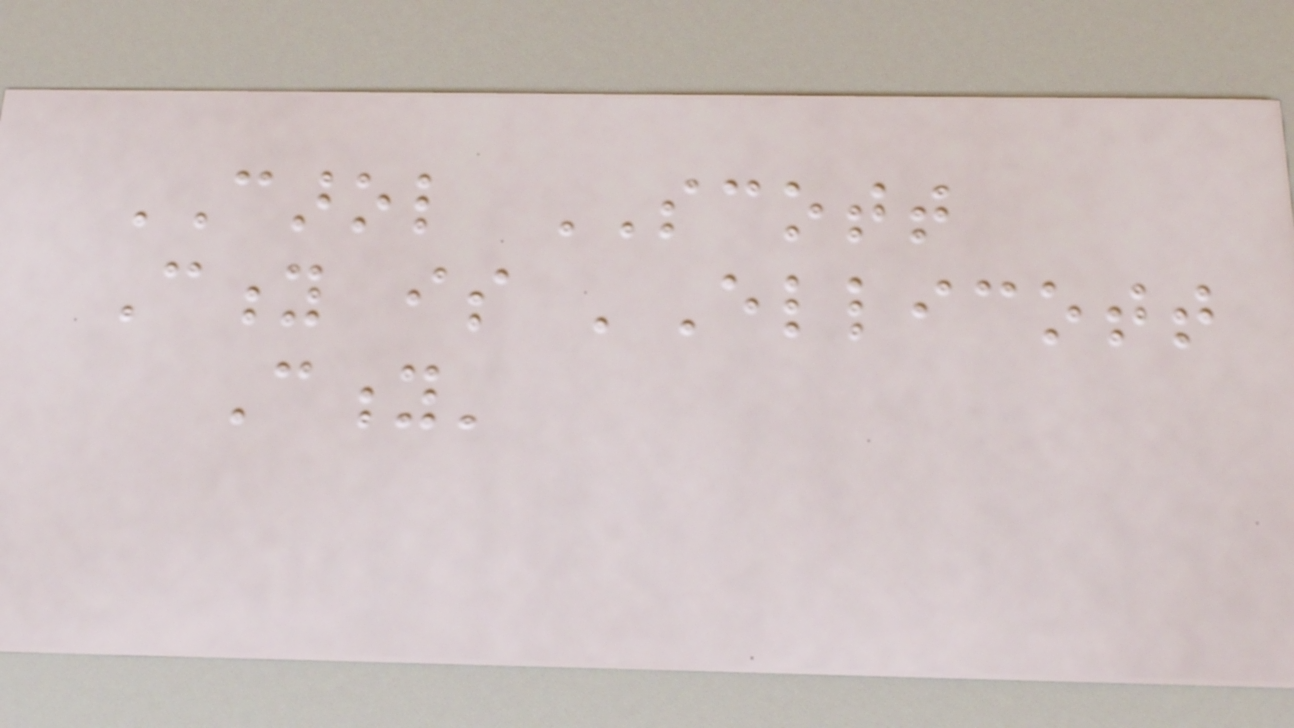CAROL SCOTT
City is 'Ellicott
City'
